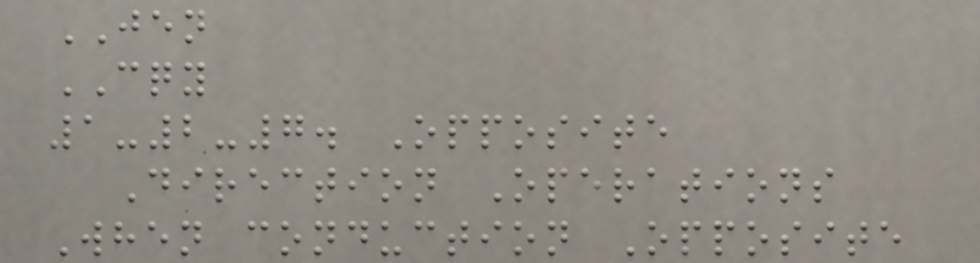JEN
CQY
1-2-7. Opposite
Direction Operations
When conduction Opposite
